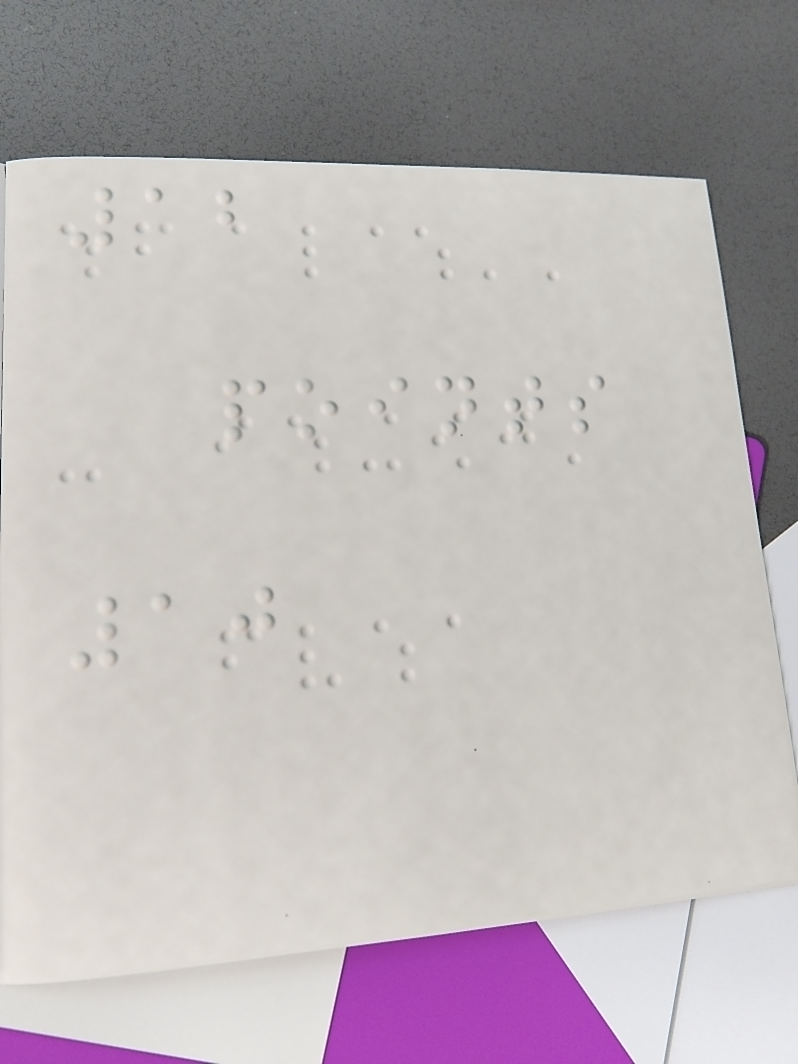12
points
10
